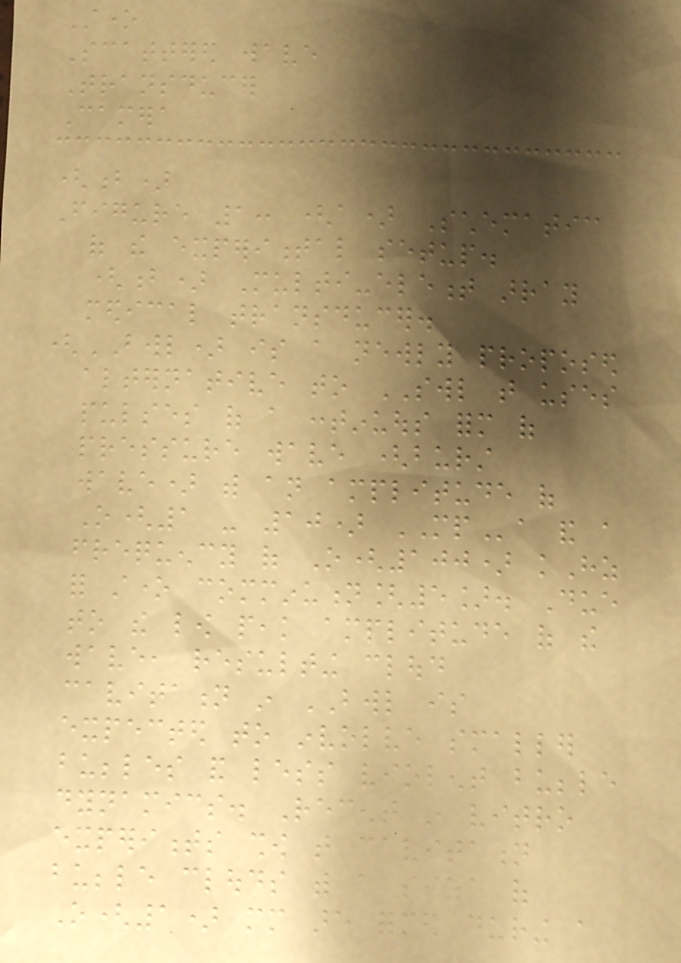Stone
Scattered wave
Transducer
Camera
(b)
Figure 1: (a) Schematic
of the experimental setup.
(b) Multi-element array
medical transducer.
(BWL) is a newly proposed
alternative to SWL that uses
pulses of a continuous form of
pressure wave (burst
wave) with an amplitude of
O(1 - 10) MPa and a
frequency of O(100) kHz
for stone comminution[5]. Due
to the low peak amplitude of the
wave, resulting cloud
cavitation in BWL is
expected to involve smaller
bubbles and less violent bubble
dynamics. Recent in vitro
experiments show that cavitation
bubble clouds with a size of
O(1) mm are formed during a
